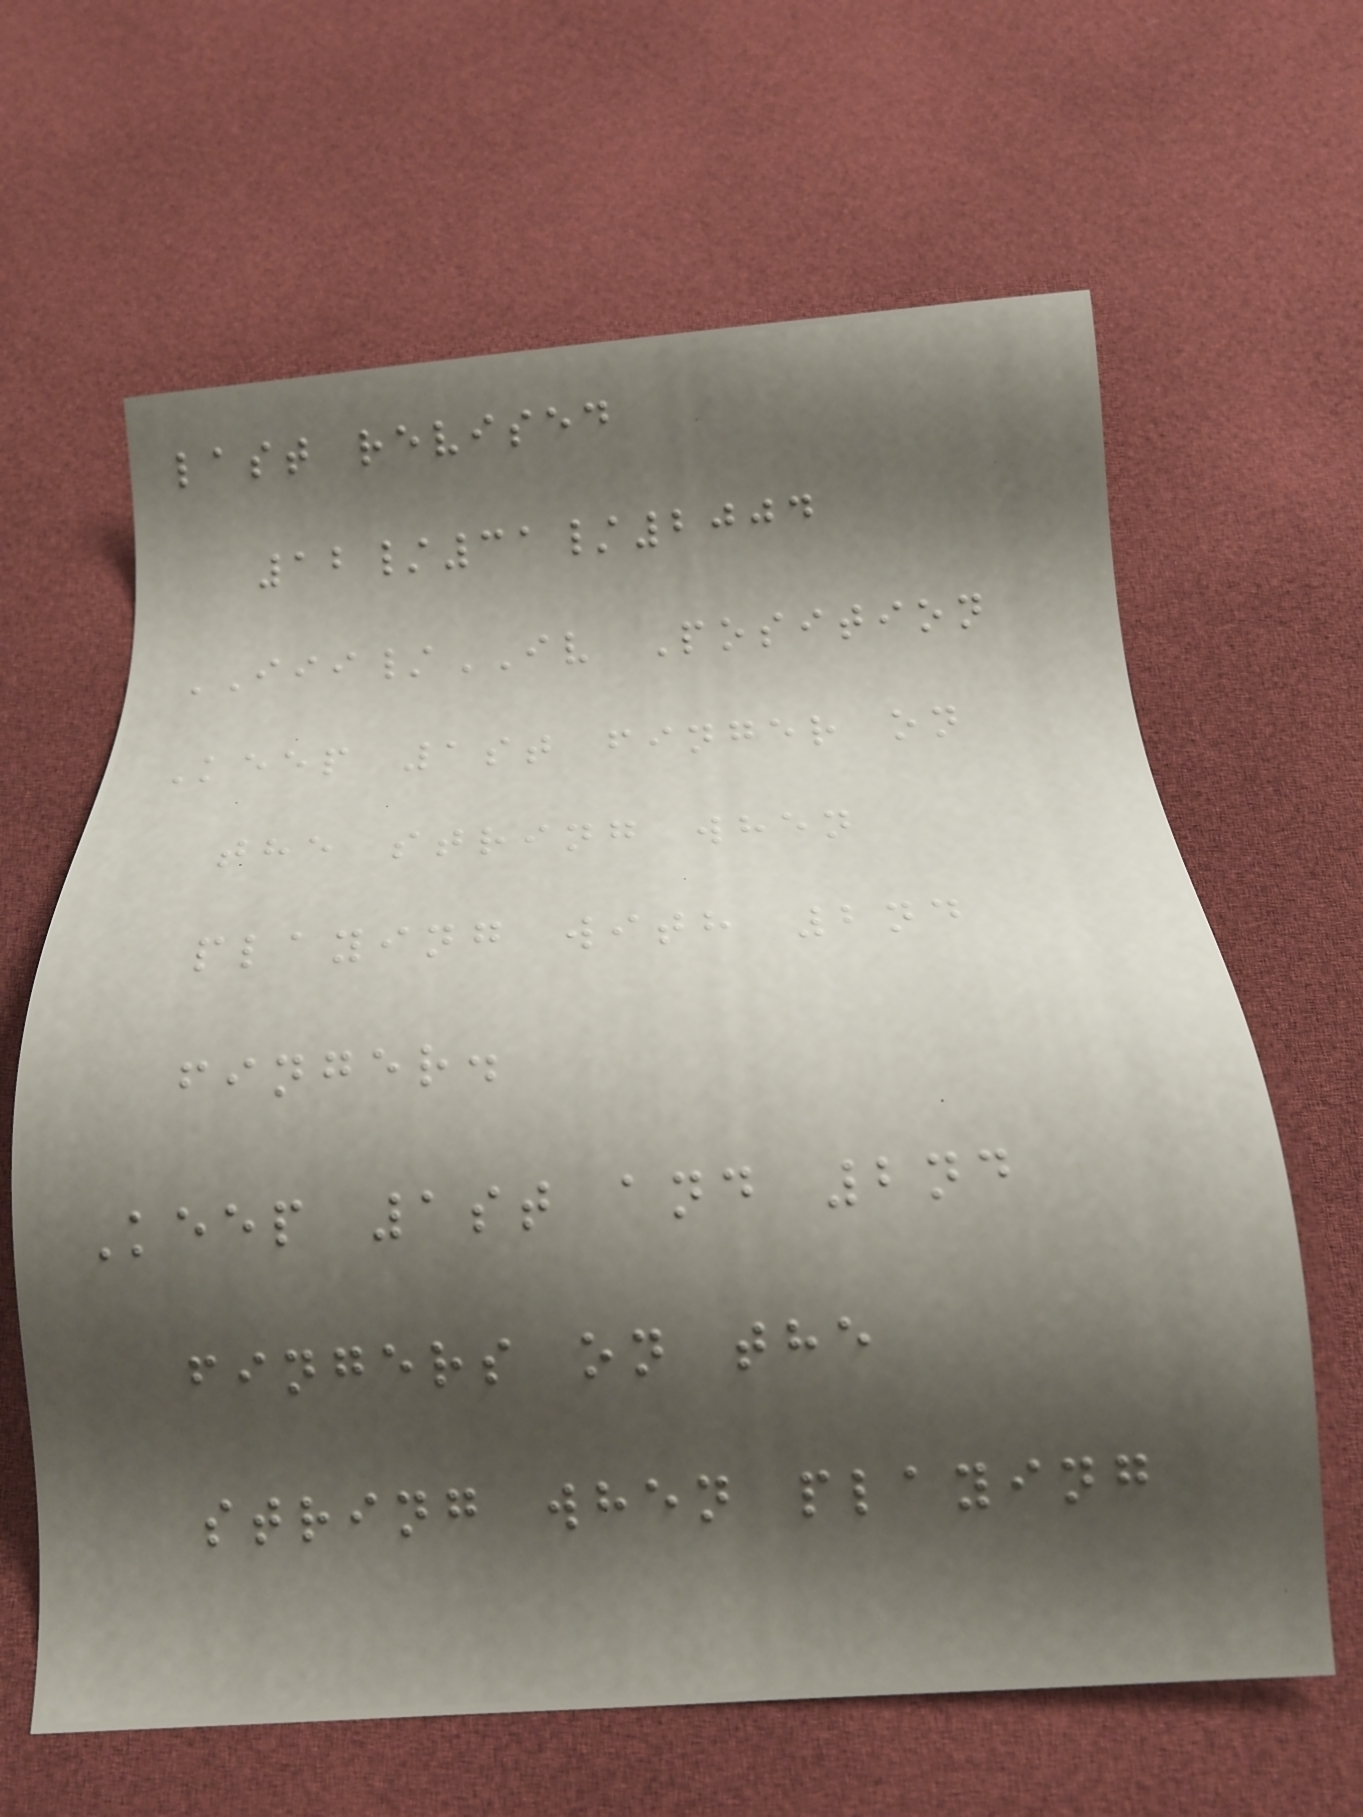last revised
12/31/2004
III/IV Position
Keep 1st finger on
the string when
playing with 2nd
finger.
Keep 1st and 2nd
fingers on the
string when playing
